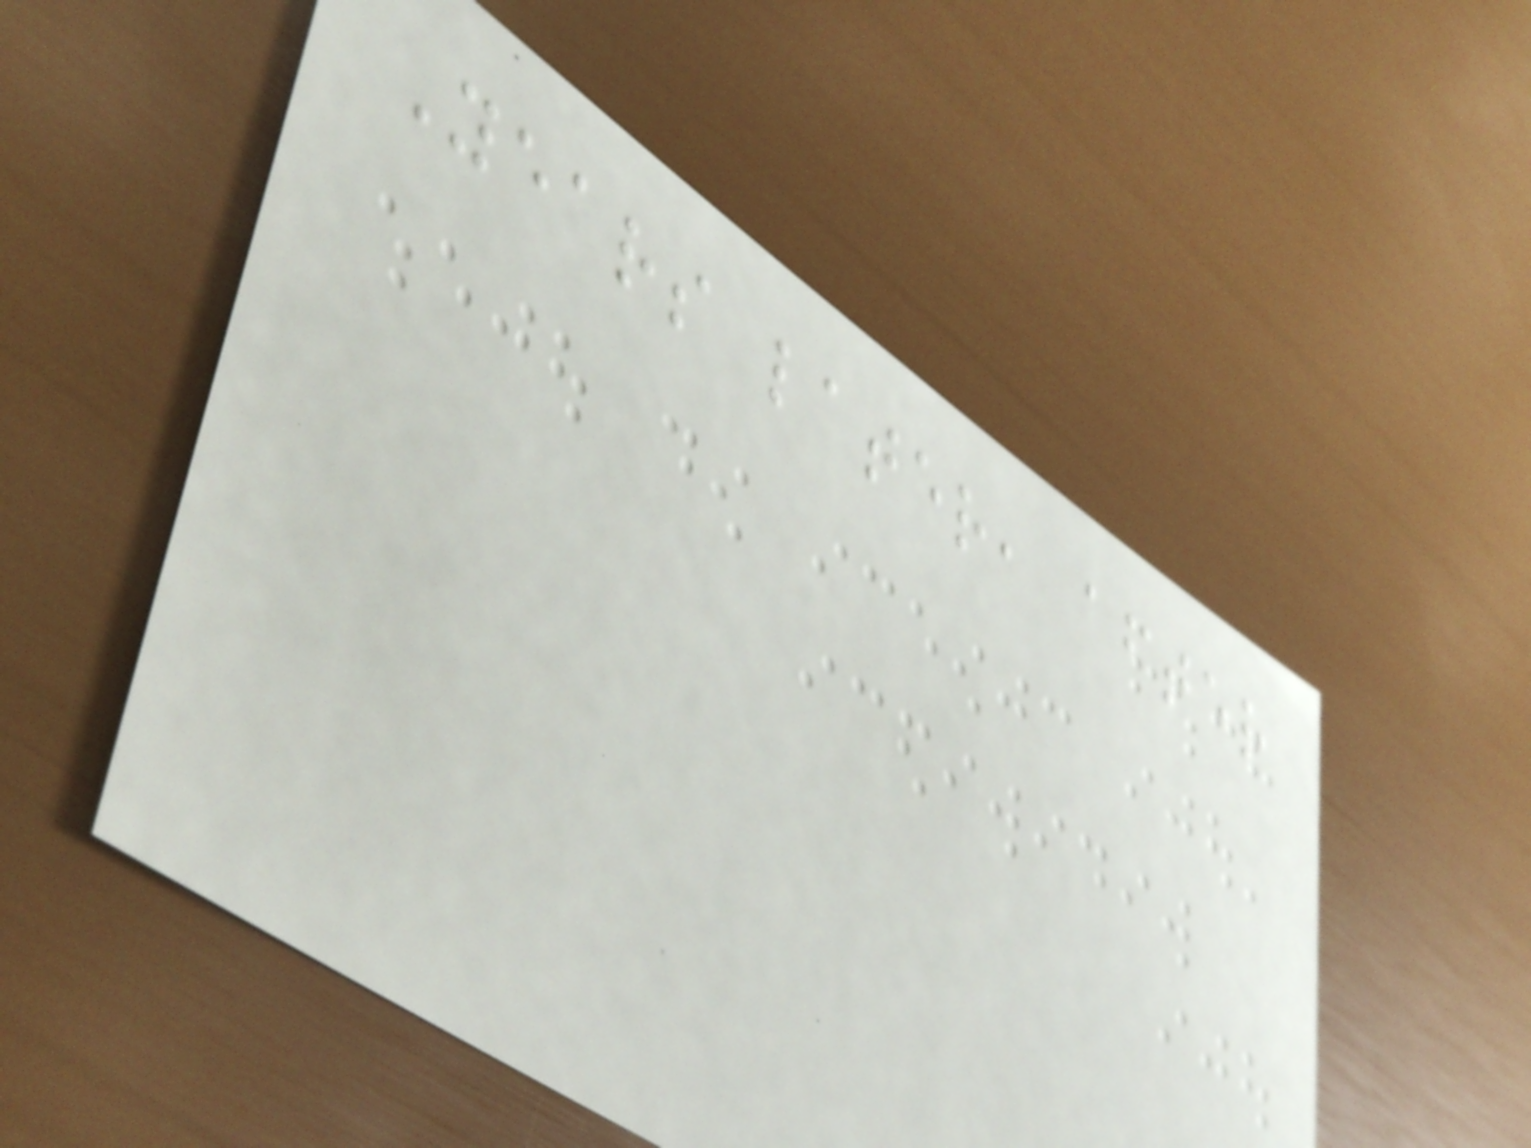Years later, after
